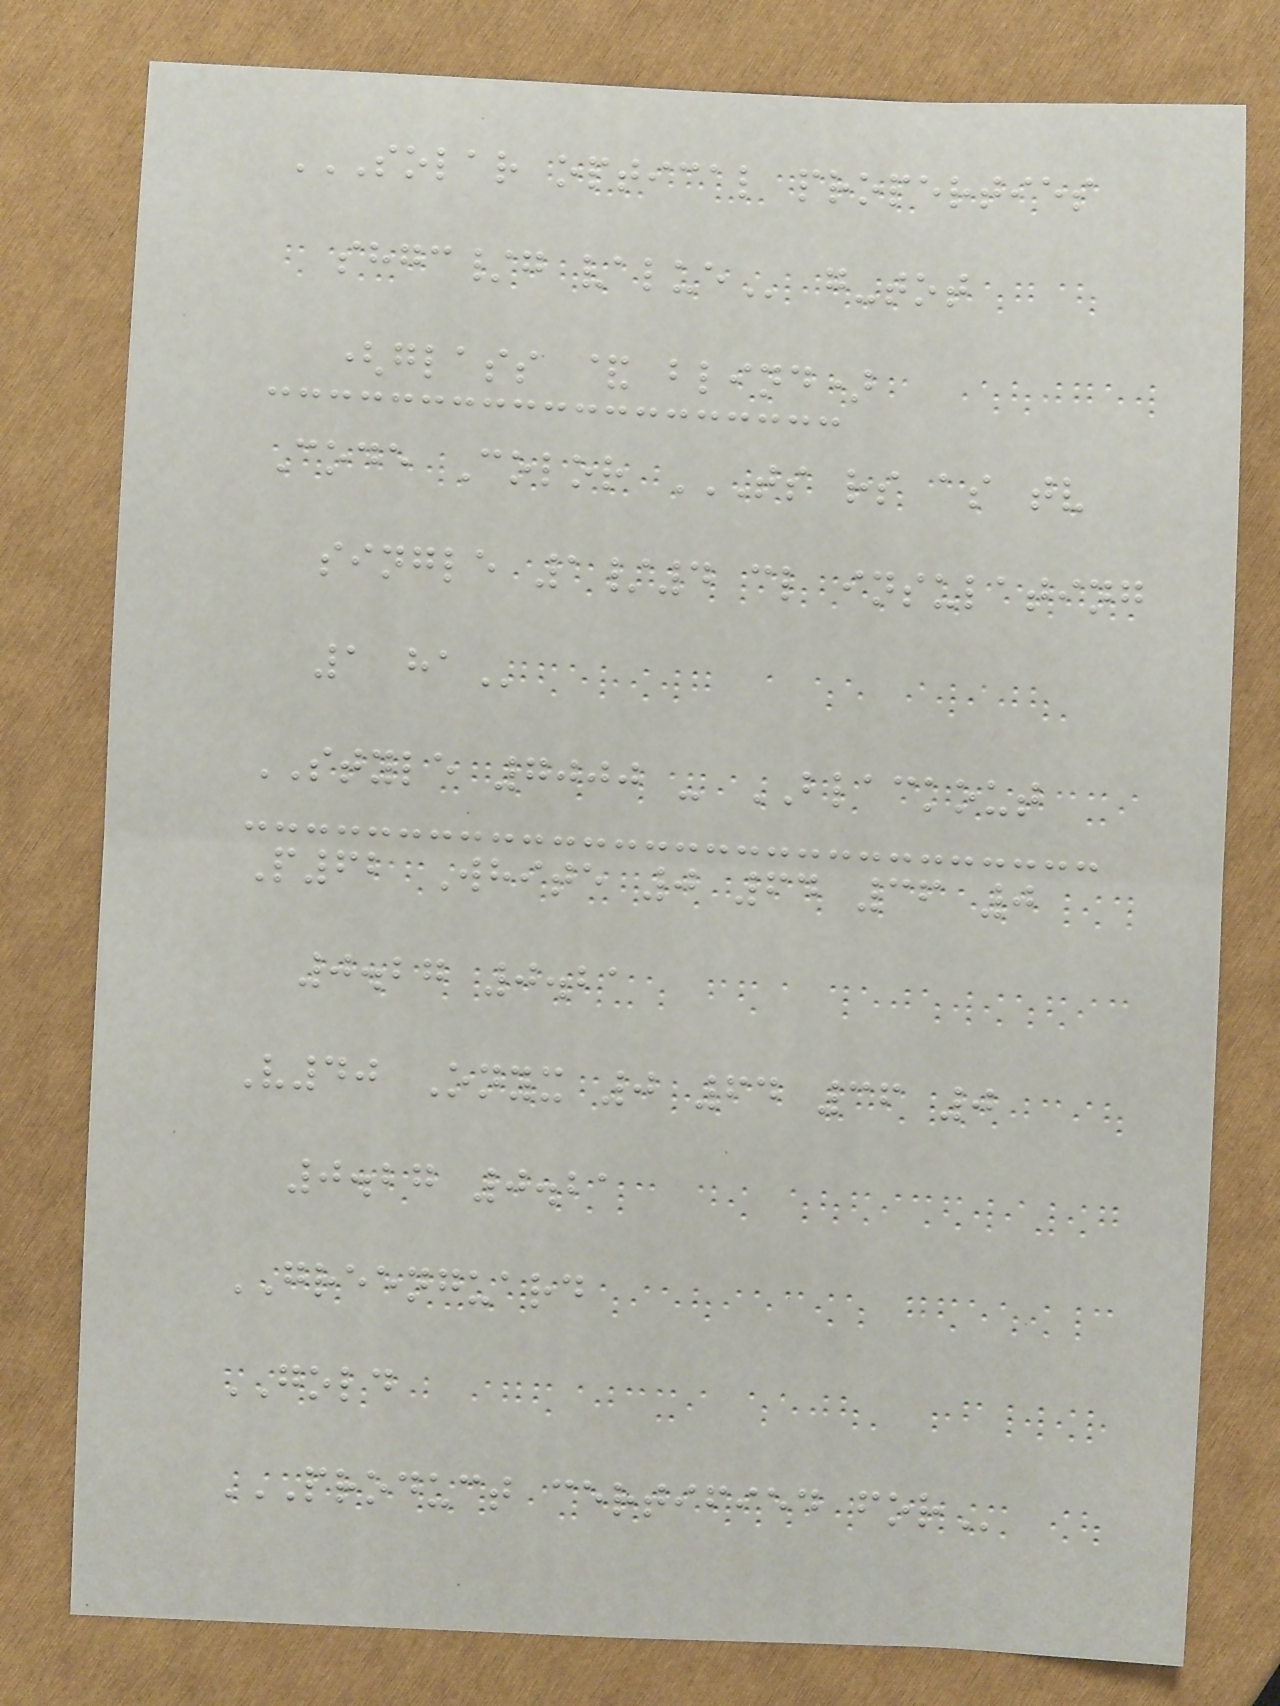SOLAR OPTICAL PROPERTIES
SHGC/G VALUE g-tot
(glass & blind)
Code Color TS RS AS TV
SINGLE 1/4 CL INSULATING
1 HA
STYLE 7000 - BLACKOUT
P62 White 0 64 36 0
0.27 0.21
V40 Onyx 0 64 36 0
0.27 0.21
GREENGUARD
GOLD
PRODUCT CERTIFIED FOR
